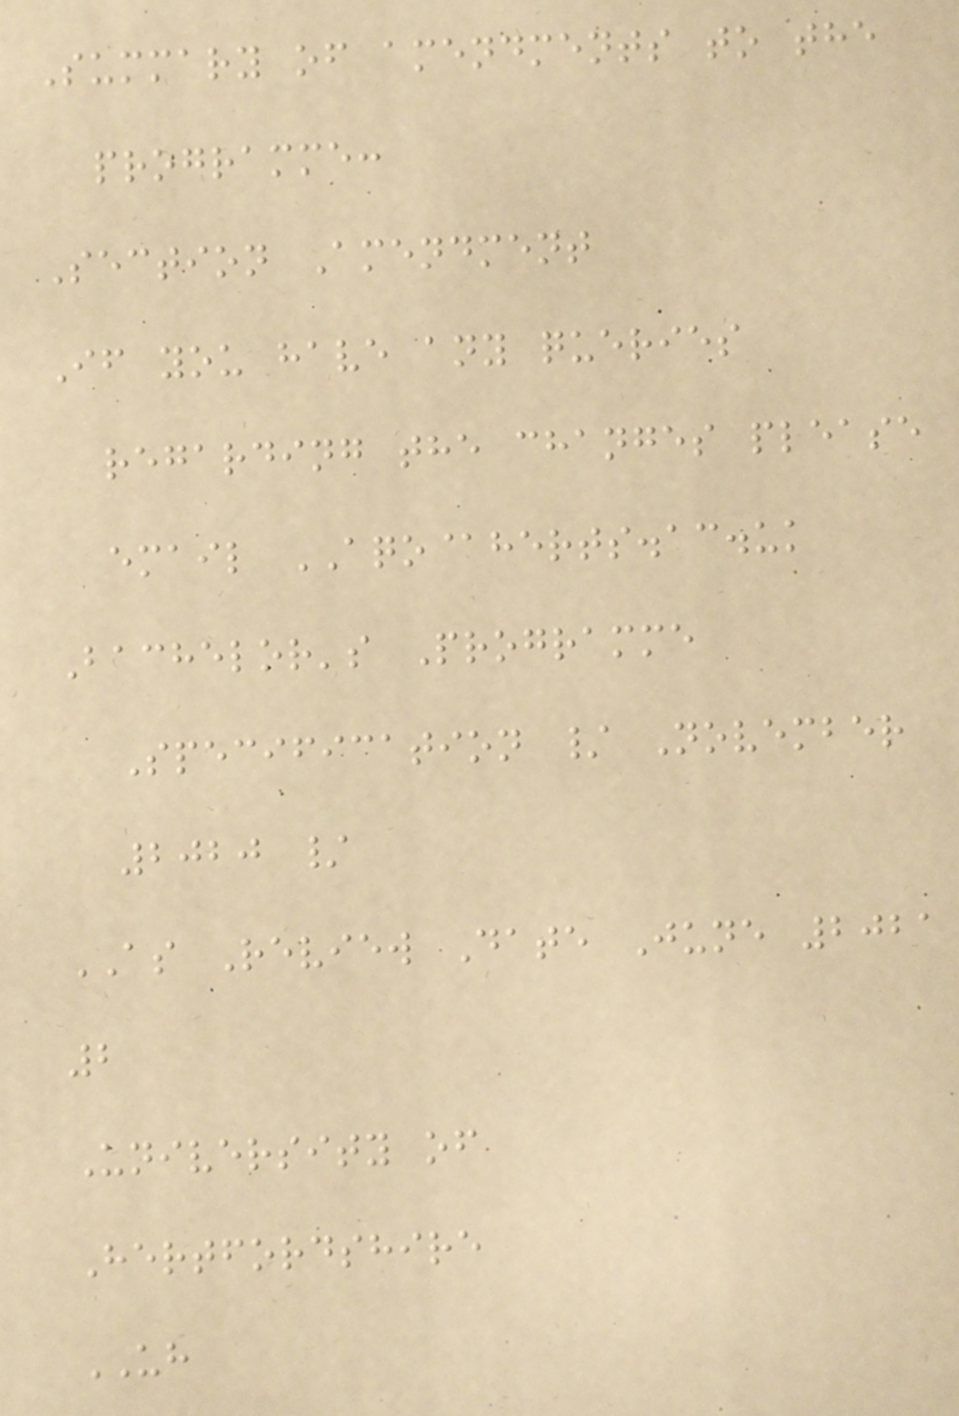Summary of amendments to the
programme:
Section Amendment
If you have any queries
regarding the changes please
email AQO@herts.ac.uk
Bachelor's Programme
Specification / November
2020 /
AS Review Date June 2021
2
University of
Hertfordshire
UH
